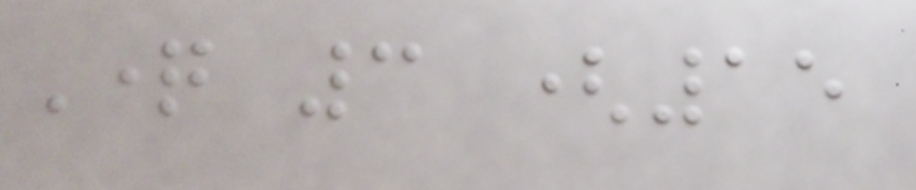Question 3 (15
